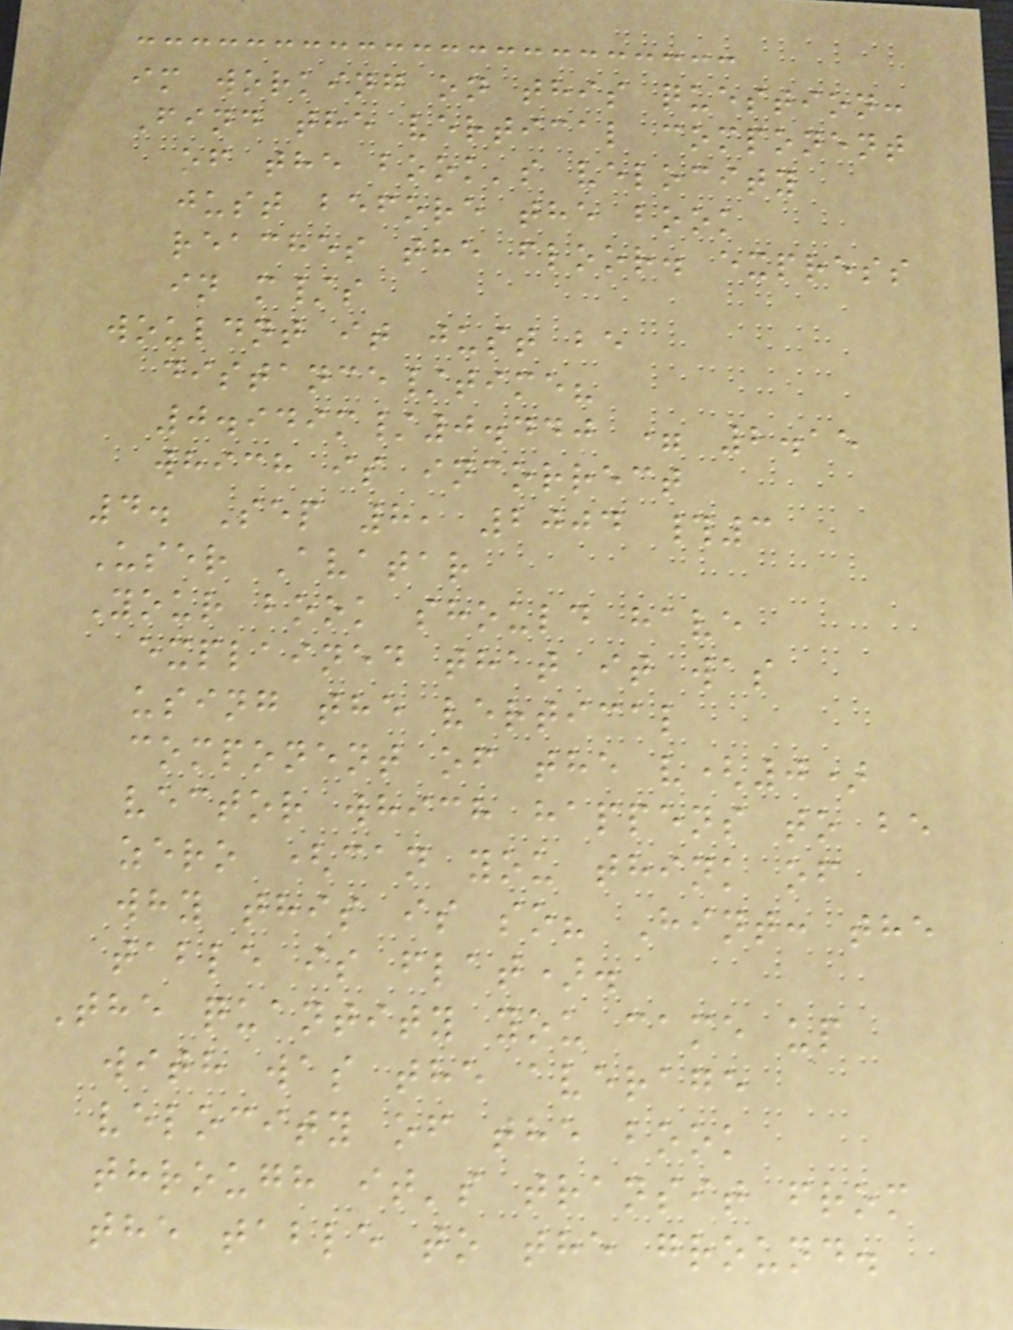im working on this question:
Find the vertical component
of the book's velocity
just before the book
reaches the floor. express
in m/s
wouldnt it just be
distance/time?
0.949m/0.440 = 2.15
which is incorrect
4. Sep 8, 2004 #3
User Avatar
Your book should have
explained that it was
using the vertical
component of the v(0)
vector which happens to be
zero (can you think of
why this is so? Hint: the
table is flat).
The quantity you came up
with was the average
velocity of the book
through it's transit from
the table to the ground.
